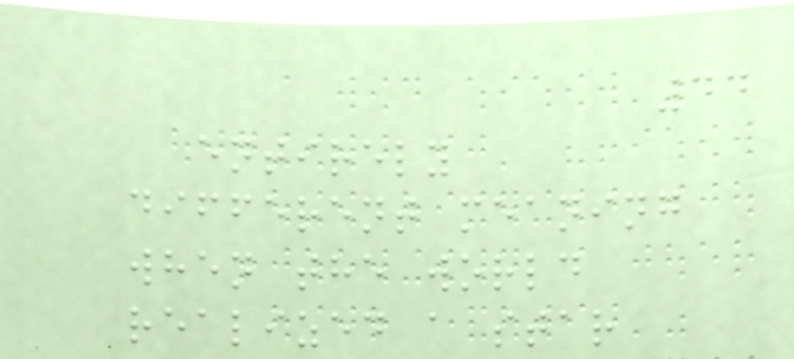44
entirely
different meaning
when the world
realized a star
